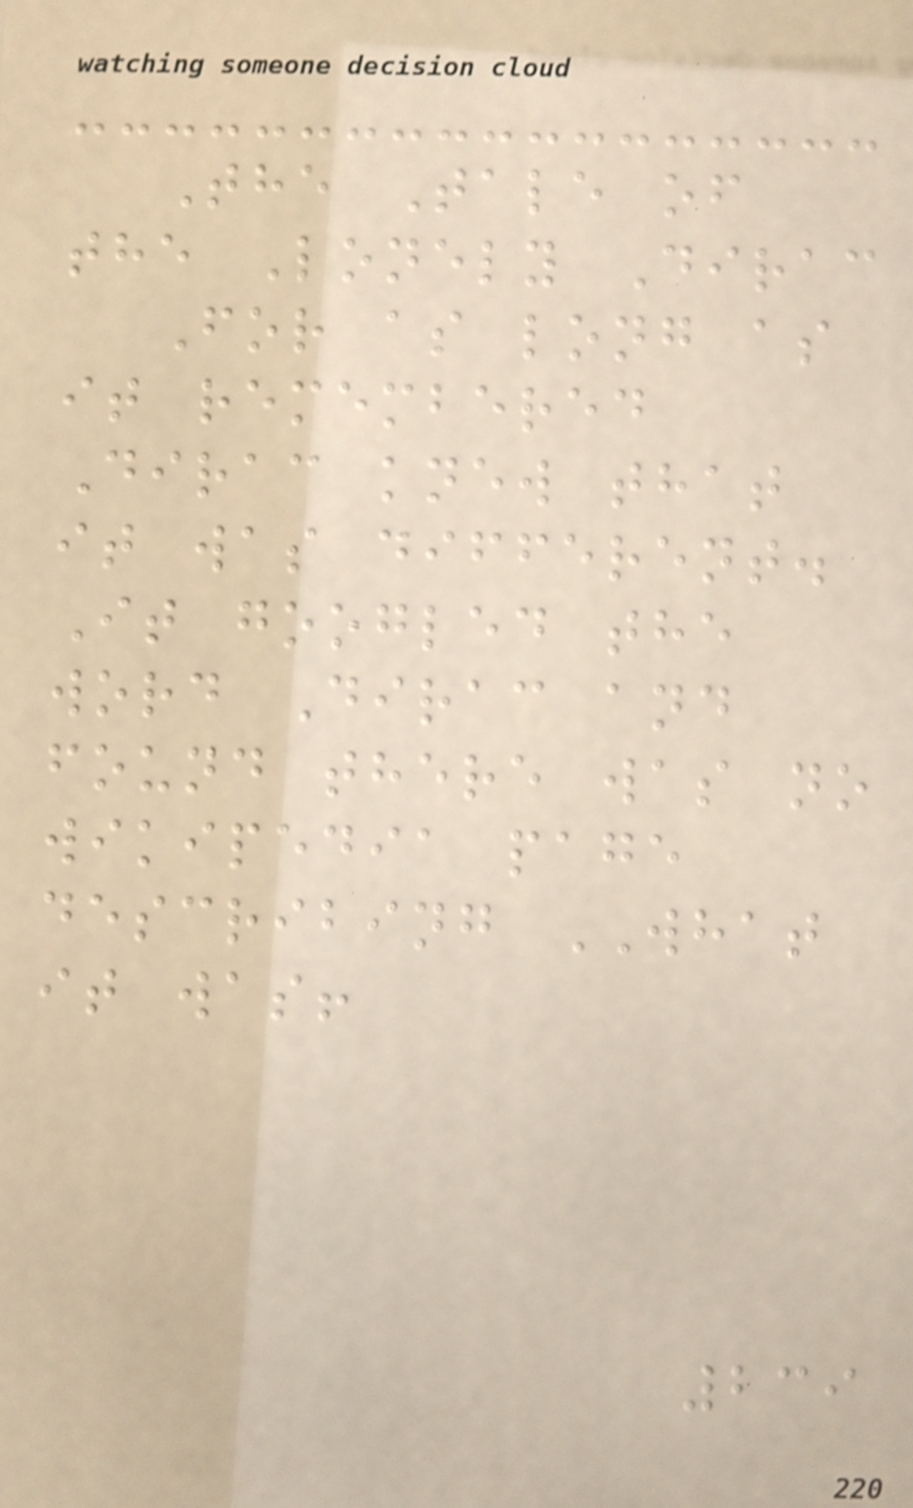The Tale of
the Lonely Dirac
For as long as
it remembered
Dirac knew that
it was different.
It googled the
word Dirac and
found there was no
wikipedia page
describing WHAT
it was!
239
